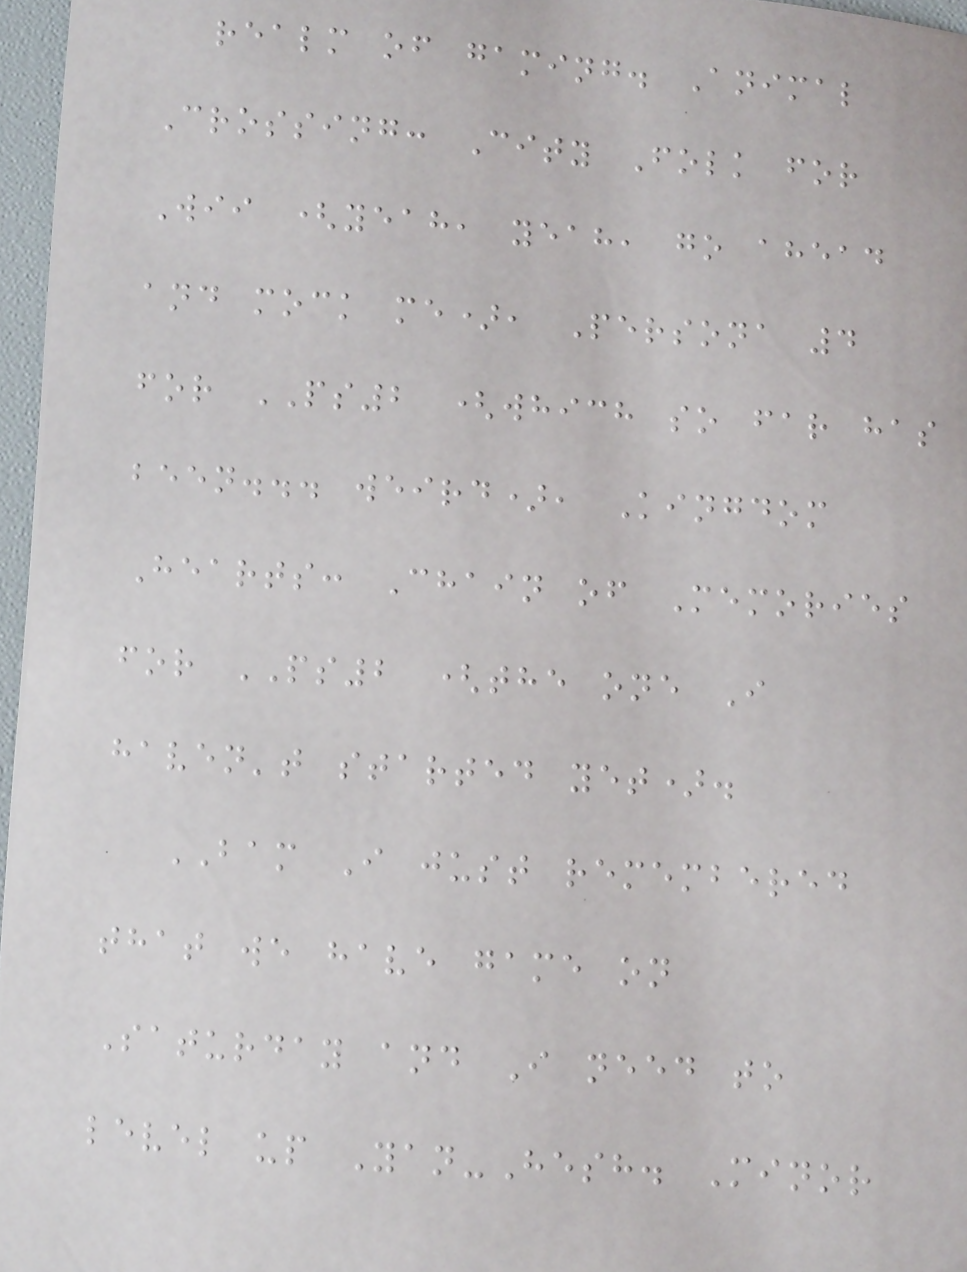realm of gaming. Animal
Crossing: City Folk for
Wii (yeah, yeah, go ahead
and mock me), Persona 4
for PS2 (which so far has
been... weird), Kingdom
Hearts: Chain of Memories
for PS2 (the one I
haven't started yet).
BAM I just remembered
that we have game on
Saturday and I need to
level up Yan-Hesh. Minor
